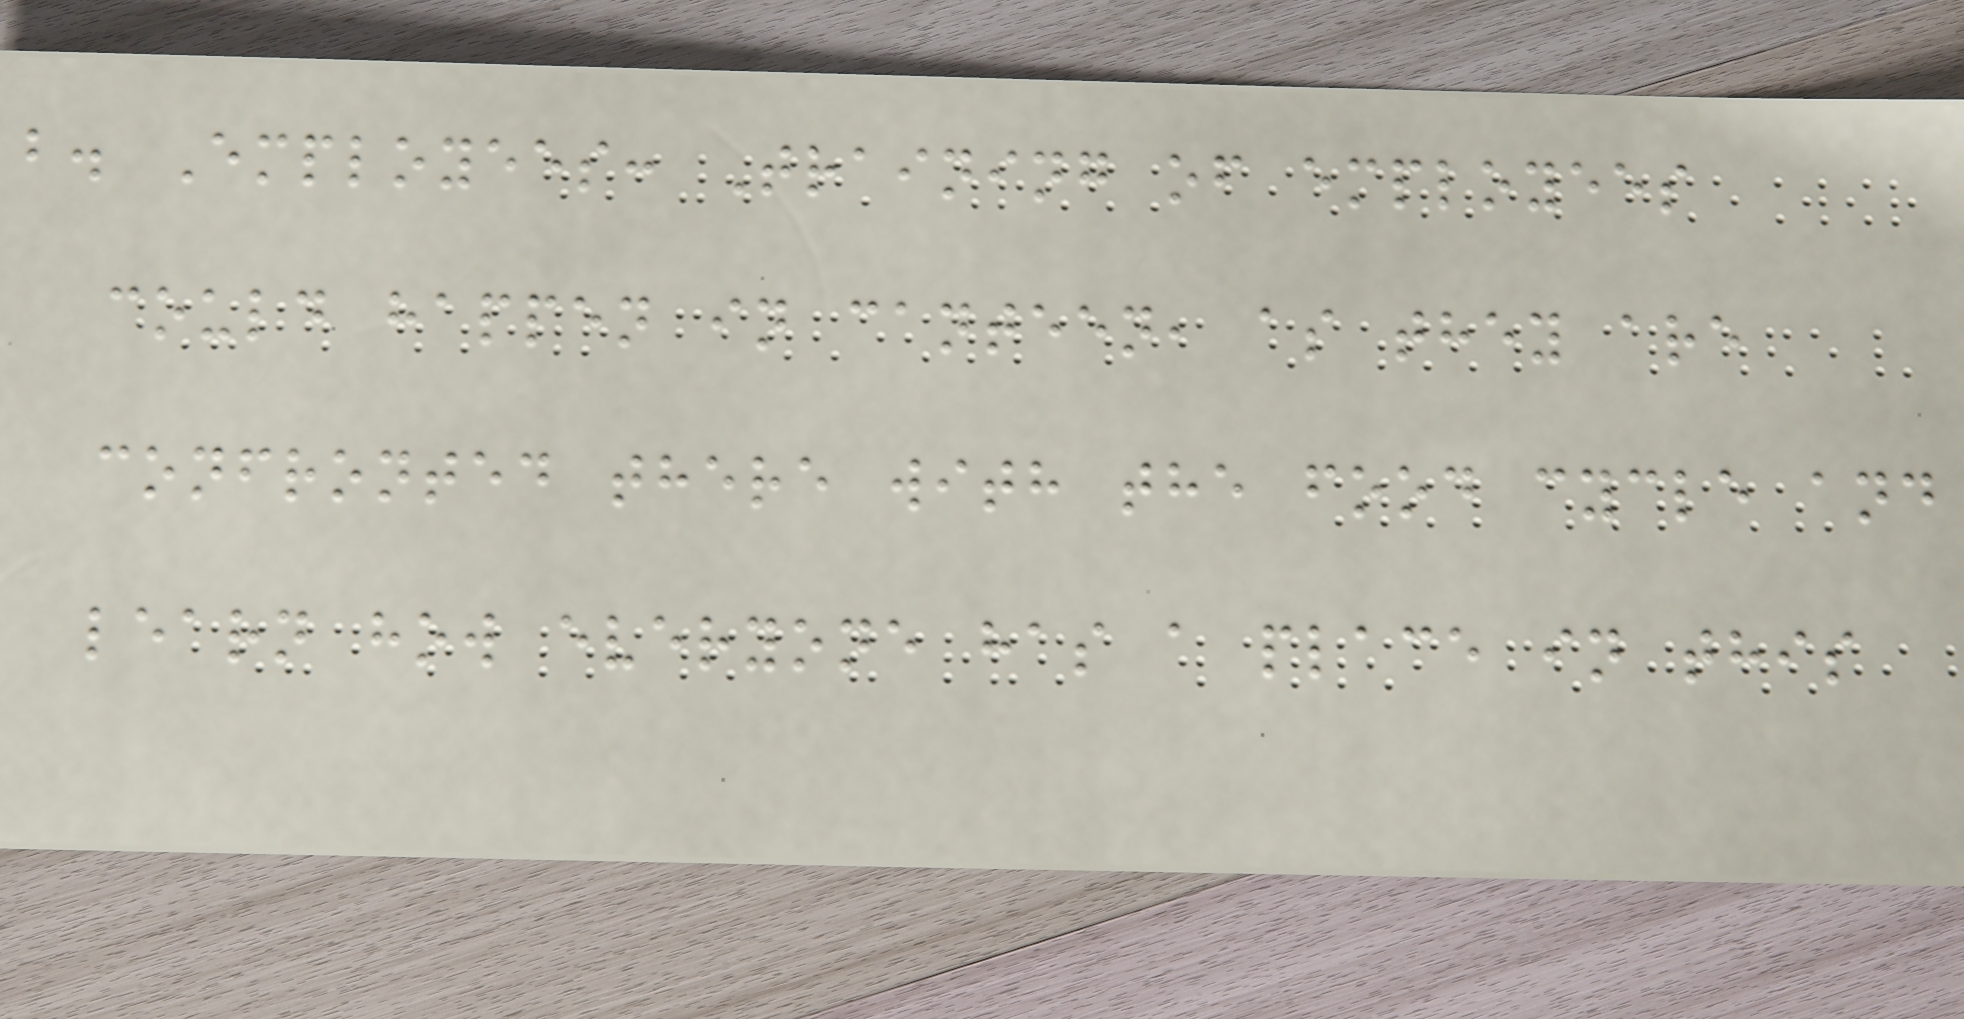b. Employees: Training of employees
could happen in canteen, as they are
confronted there with the food cycle and
learn how everyone has a place in this
